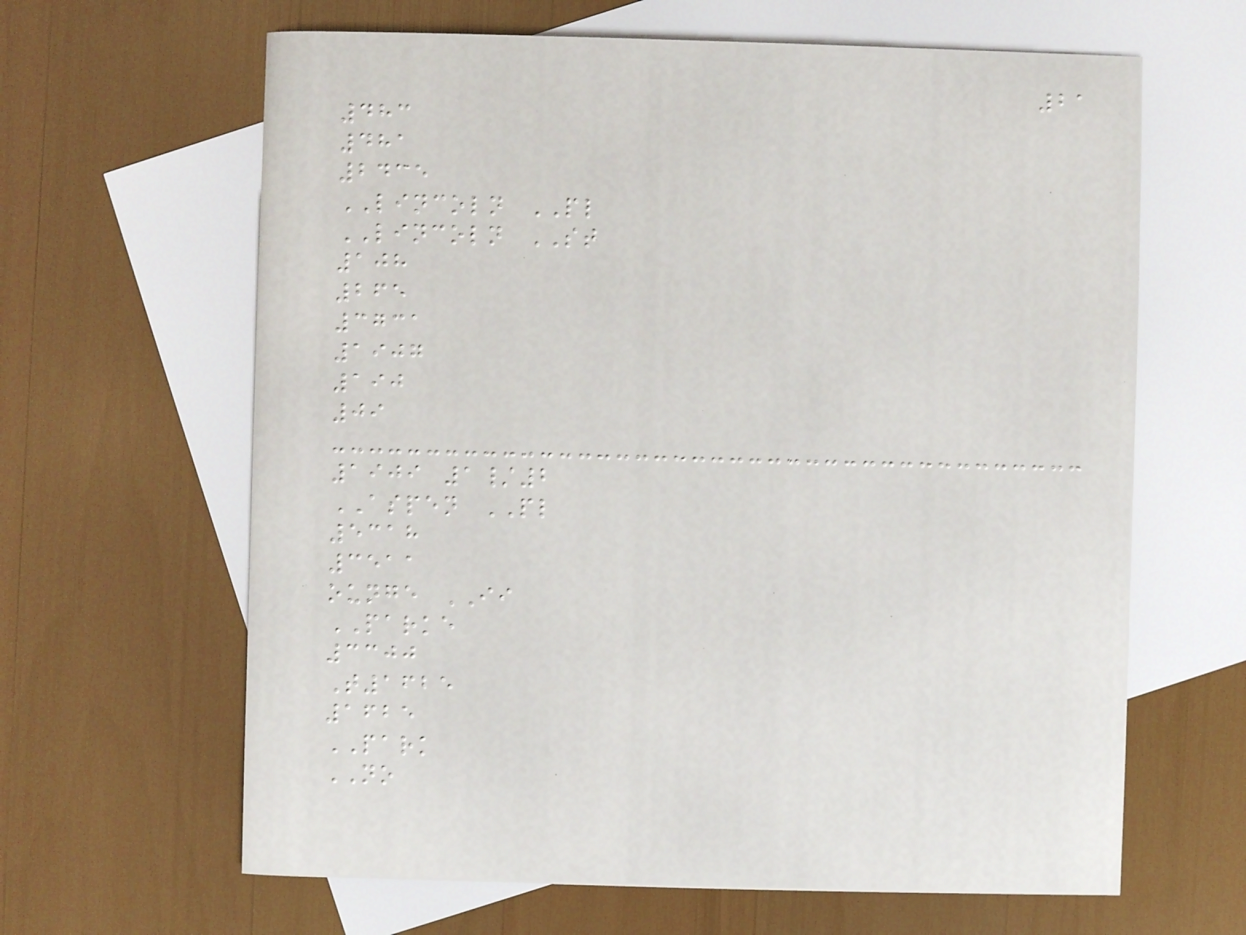21
483
481
2435
LINCOLN PL
LINCOLN ST
108
265
3731
1907
190
09
1909 1/2
ASPEN PL
5318
3511
ounge II
PARKE
3300
T1625
1625
PARK
NO
